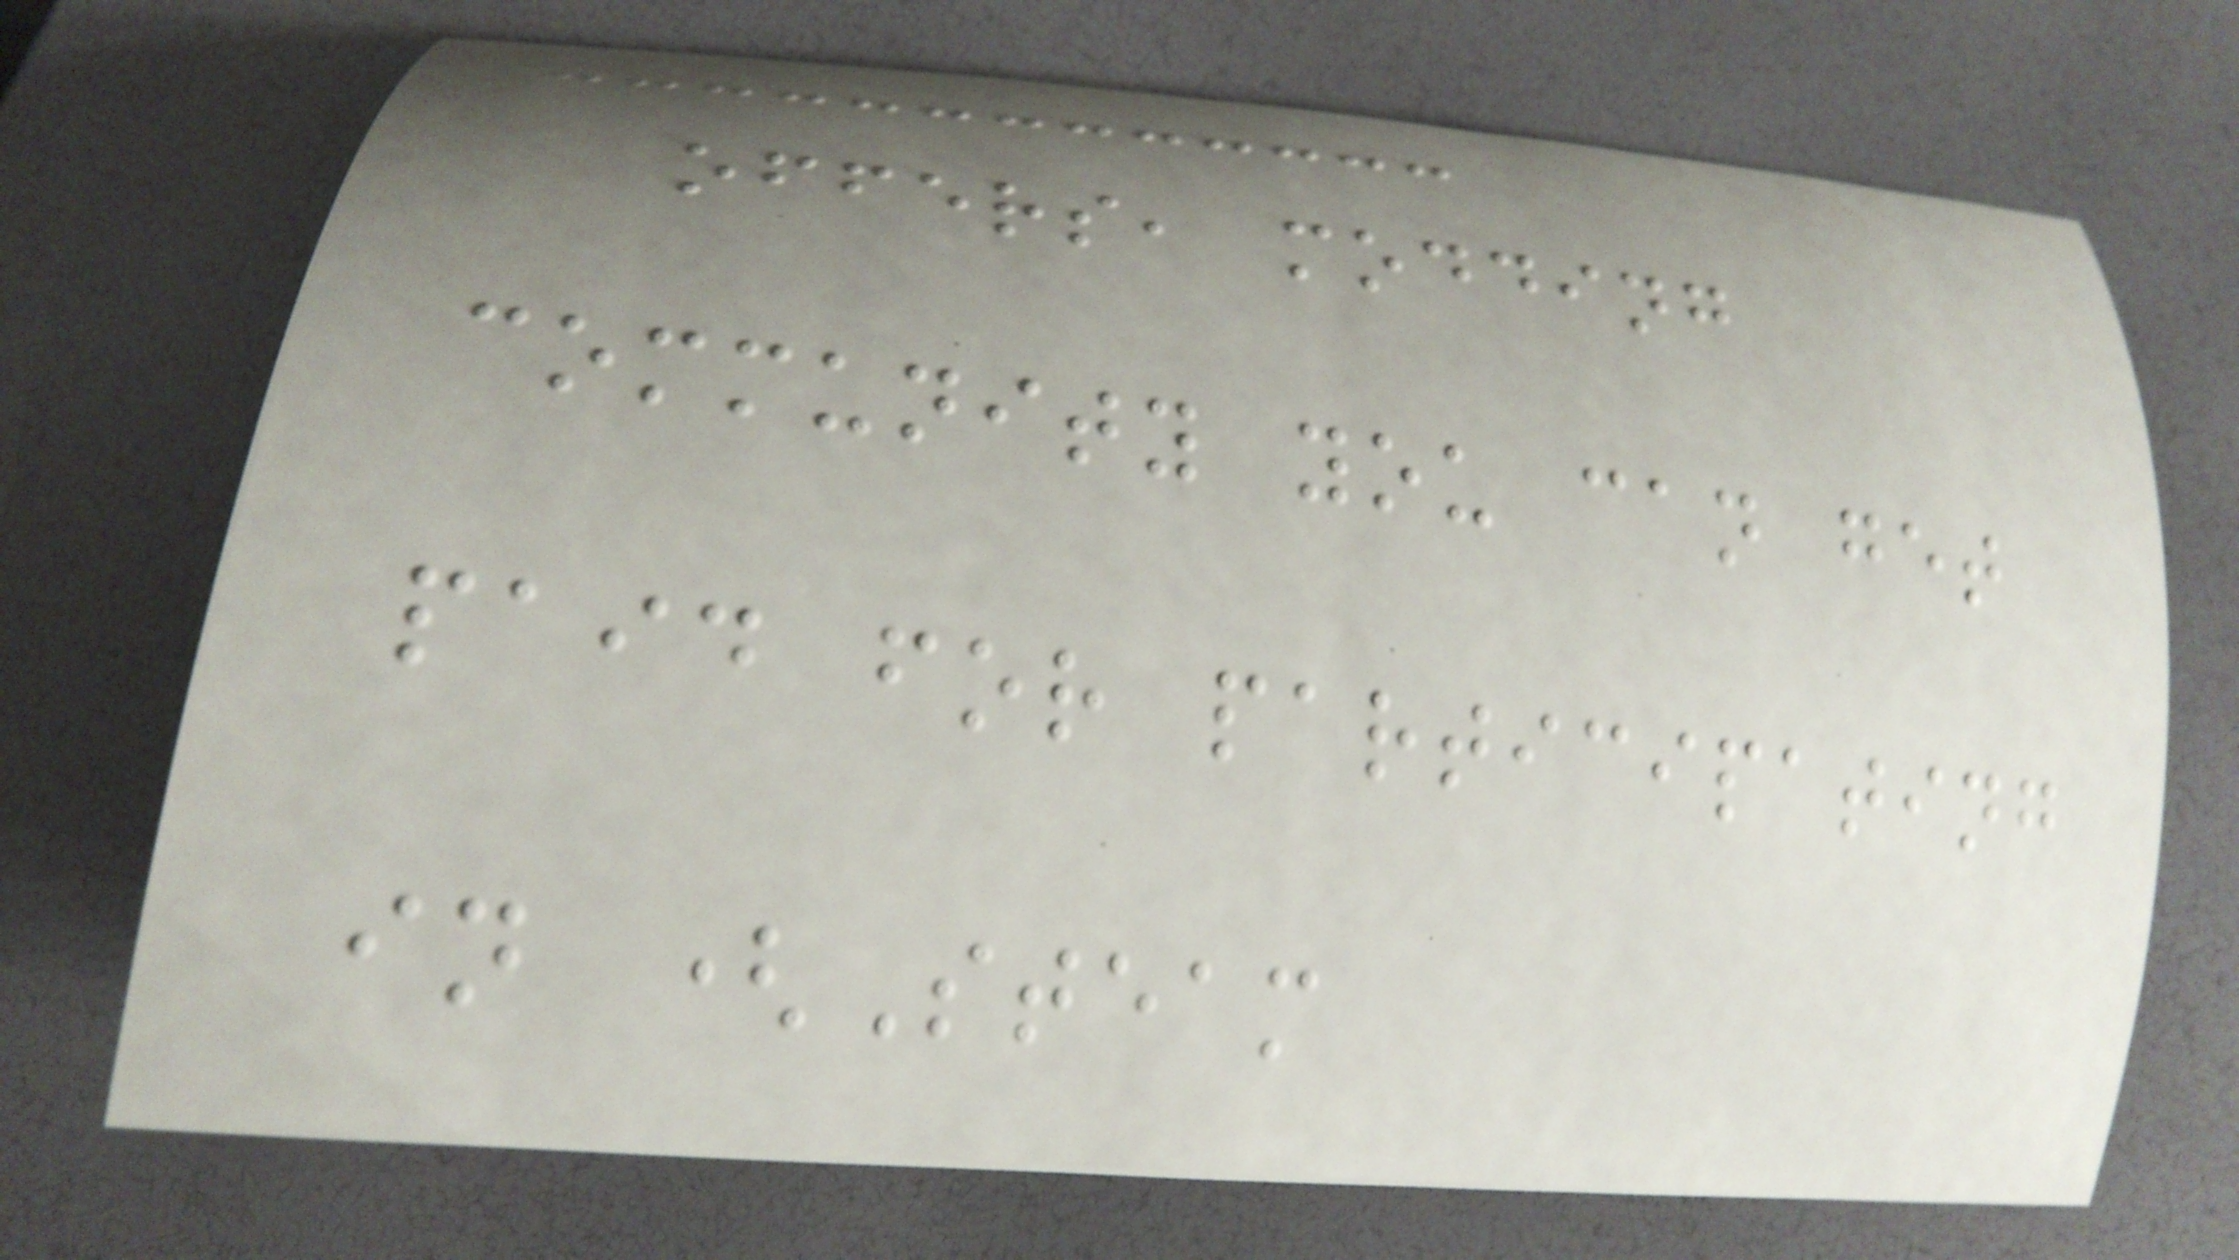offers, modding
community you can get
paid for participating
in (Steam
